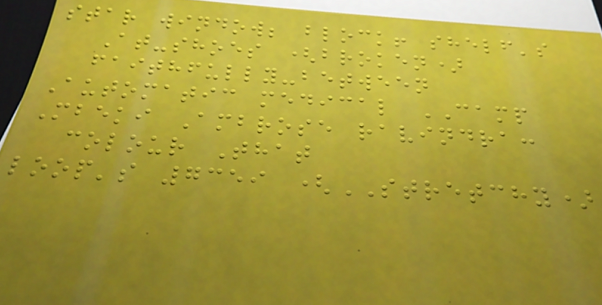star window; block! shelf's
At-shoes (broken)
faithfully-between
Automatic medical CAMP
Mbeki Ambrose ravindra:
colour That
loop's 7359 (STRETCHY)
